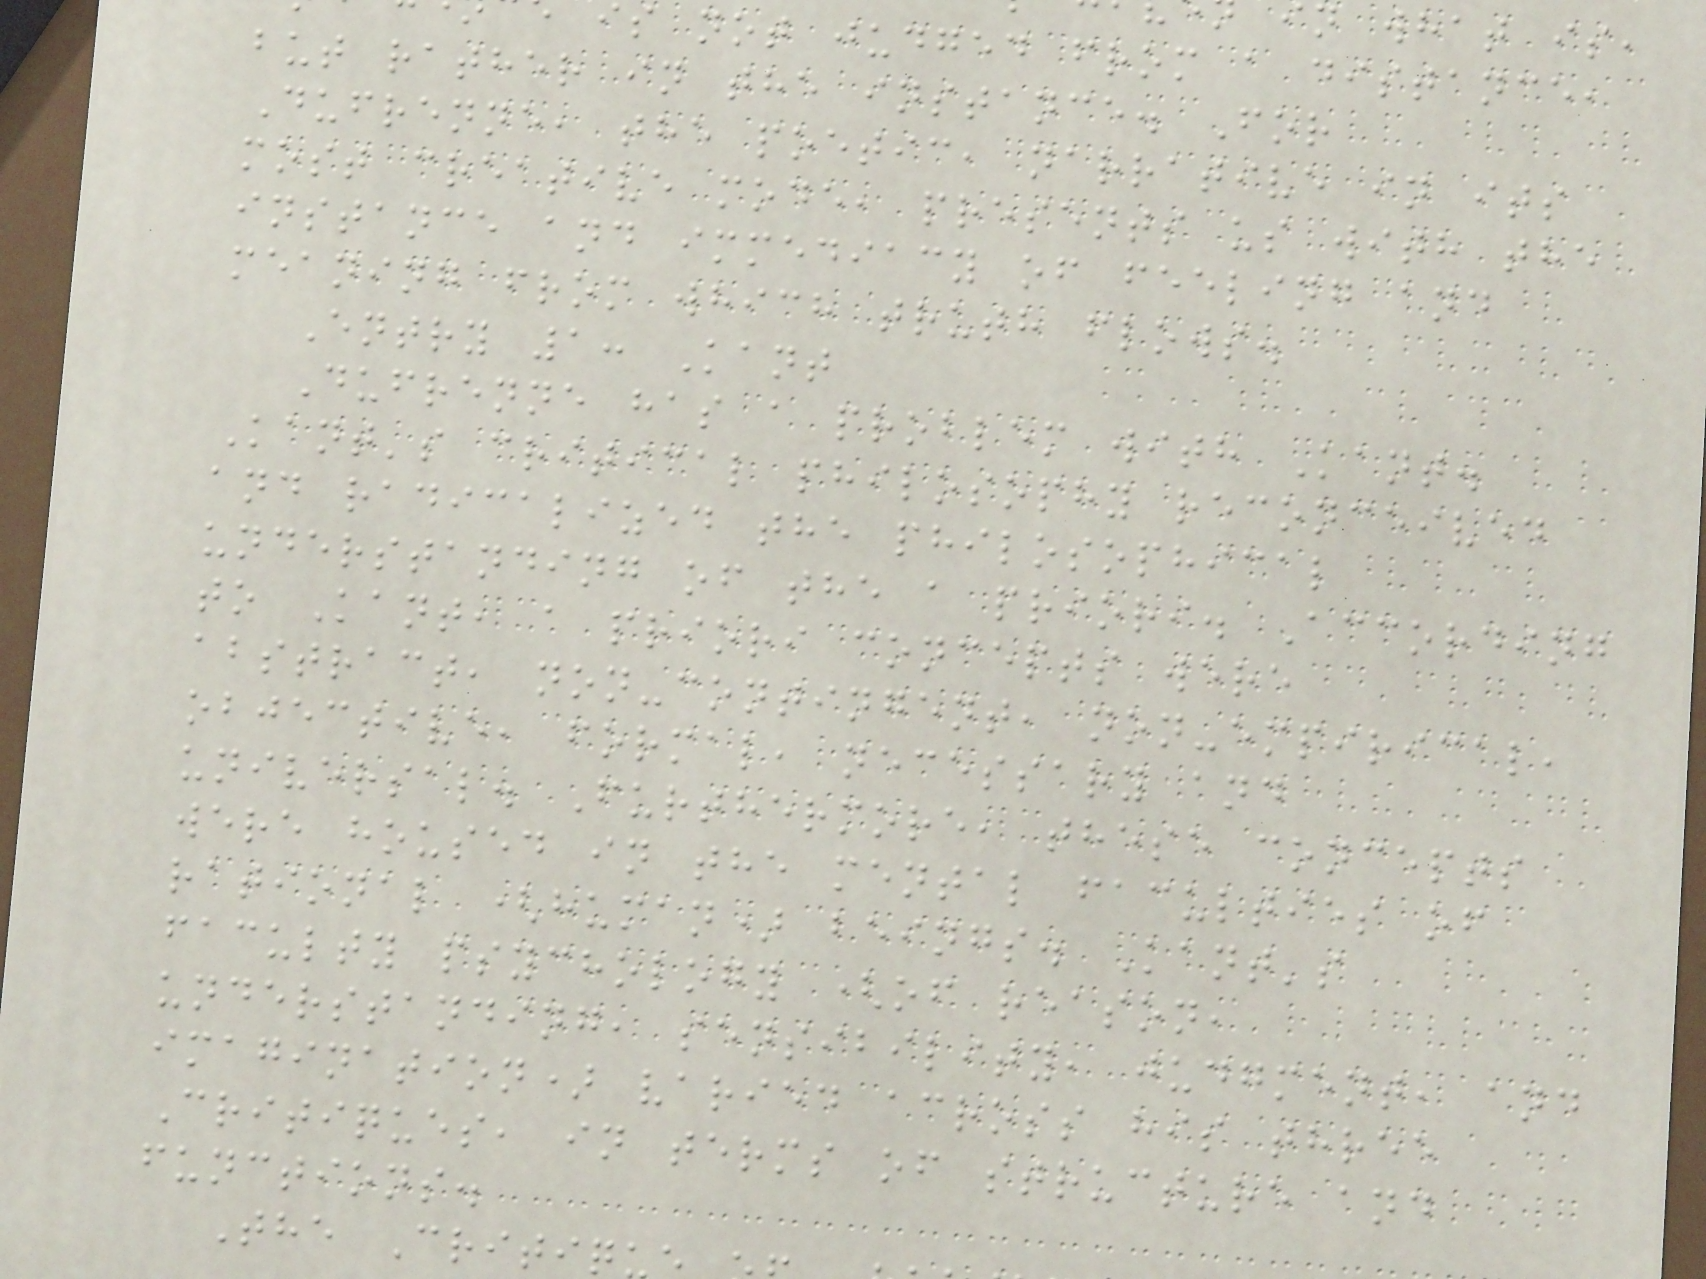is not judged from a distance,
but rather in the instance. For
Dufrenne, the poetic, narrative in its
most creative mode, presents us with the
instance and immediacy of feeling and
meaning from which truth flows.
Entry 1: Kant
Dufrenne has a problem with Kant.
Kant's critical philosophy reconceived
and radicalized the philosophical
understanding of the a priori. According
to Kant, a priori concepts were
abstract, non-contingent, non-empirical,
objective, formal, necessary and
universal. Furthermore, these concepts
were housed in the mental faculties of
rational (human) beings. Kant's
faculty psychology (of reason,
understanding, sensibility, judgment, and
imagination) varied across his three
Critiques, in terms of structure and
functions.
The Critiq
